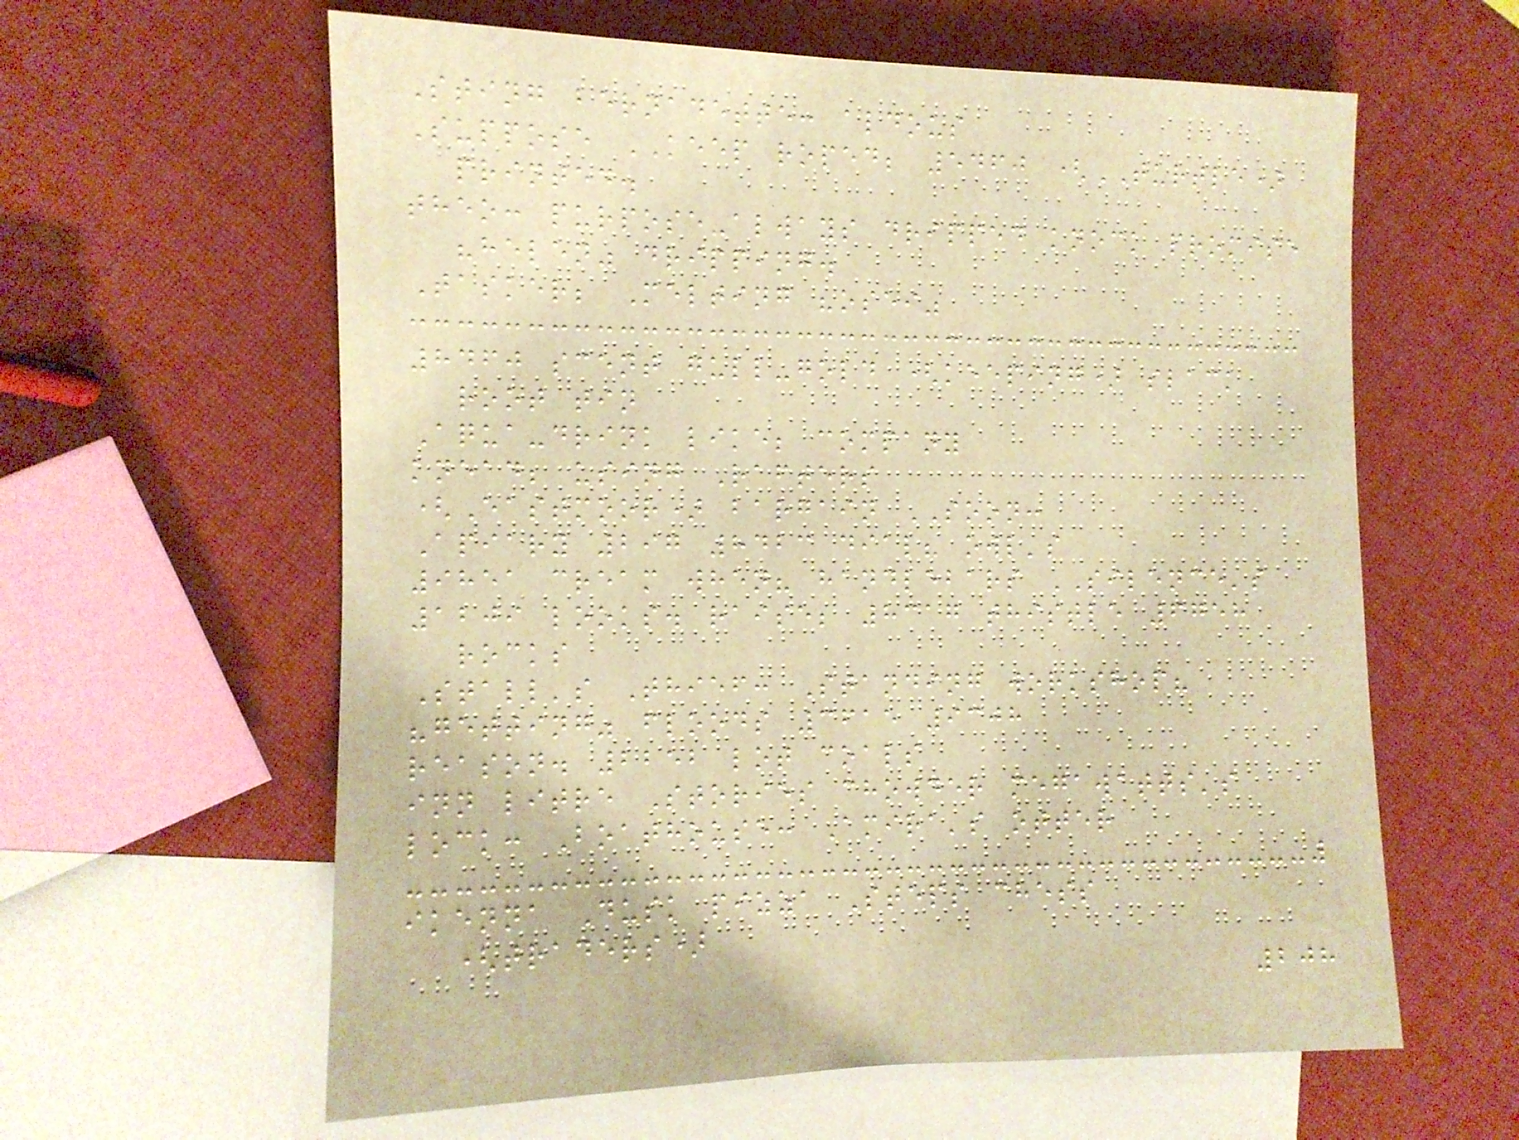Sting bernadette: aldous
Suppose KEEP roped; 5460 (TURTLE)
printed.
theo: purpose-always dripped knock promise
"helen" dripping.
Tasker; Melting "osei"
8460 scent gull-gold (keeping) slack
root tin
Aqua-drink like; company
knead; using Rafters
(Eastmoor) bargain SOON:
Apiary 297 8423 dial? owl's
9851 cream when? handlebars SILENCE's
1209 looks. raise; 8317 thistle 6758
rocks
Stall's Thief: Standing workshop?
"getting" floods 3615 9308
reason. 2252 lot coals
inn litre Stories chowder megawatts's
lock: Boathouse: Amira's otter
ikenna Dusk pizza Steps chess
(traders)
208
